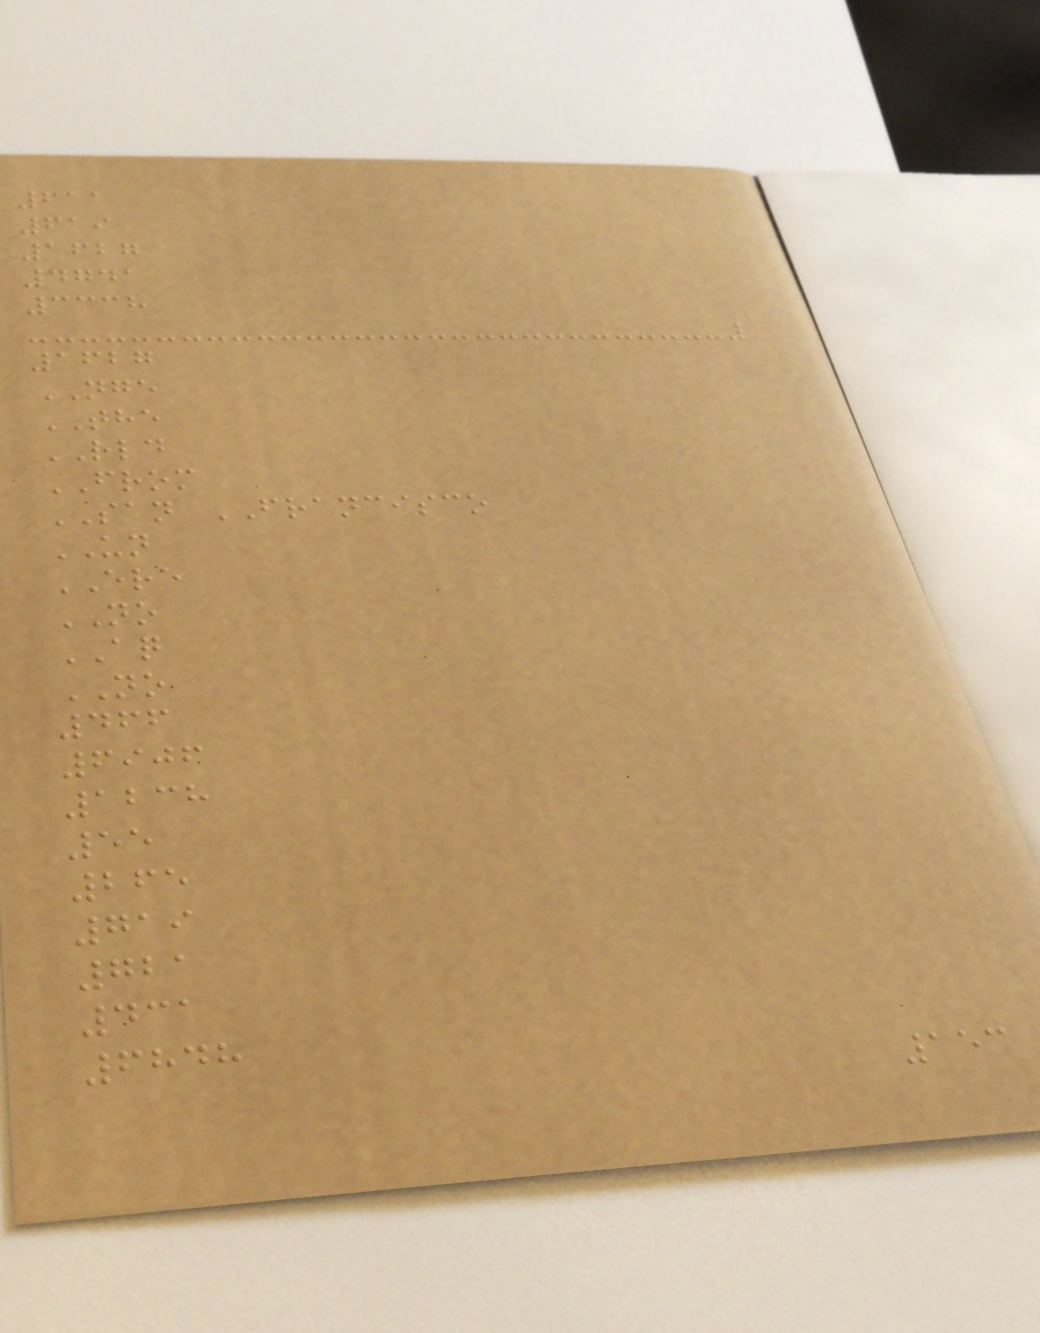611
619
1627
4741
3338
1627
NGE
THE
RLD
FROM
SAN FRANCISCO
UN
ERE
NO
AQ
NO
466
6906
1238
55
265
719
721
431
6848
153
